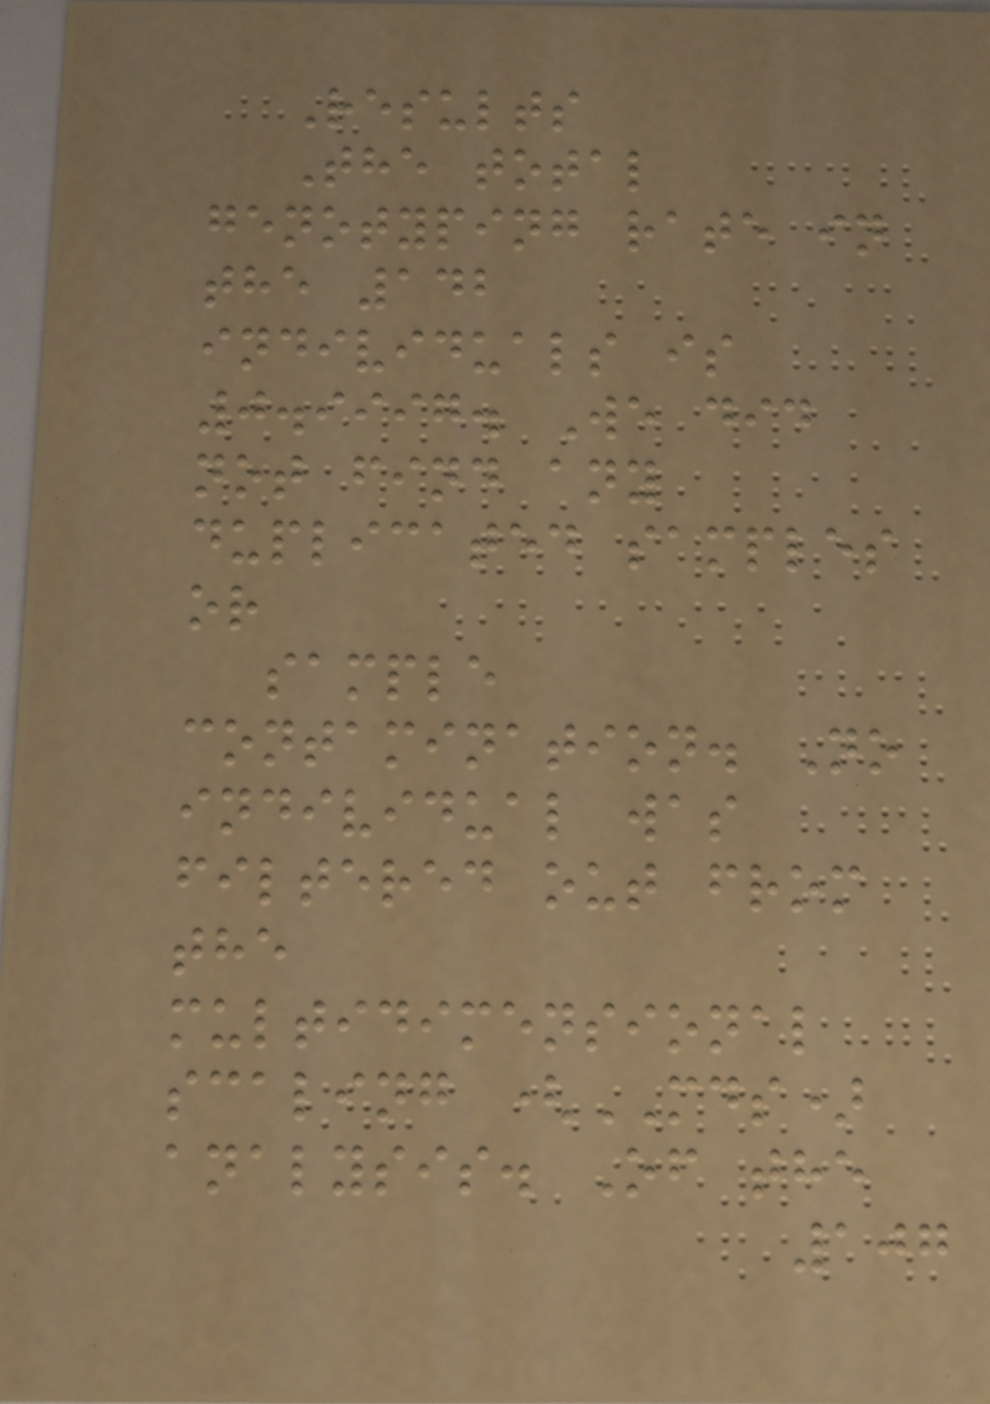Results
The total
genotyping rate in
the 142
individuals is
0.9997. We did
not find any
duplicated samples
or
sample
contamination. No
individual was
filtered out from
the
multidimensional
scaling (MDS)
analysis. Of the
107
